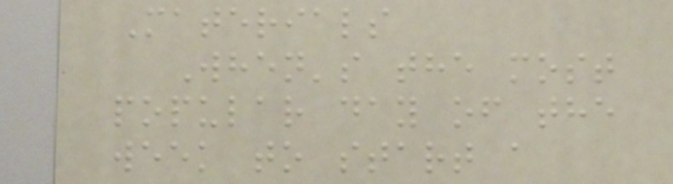Materials
When's the most
popular day of the
week to start a
